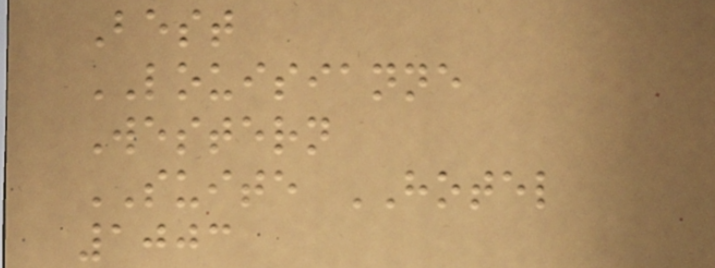Best
LOUISIANNE
Western
SUITE HOTEL
1003
